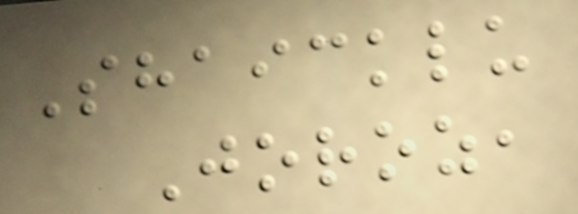Shaicklu
Joroz,
